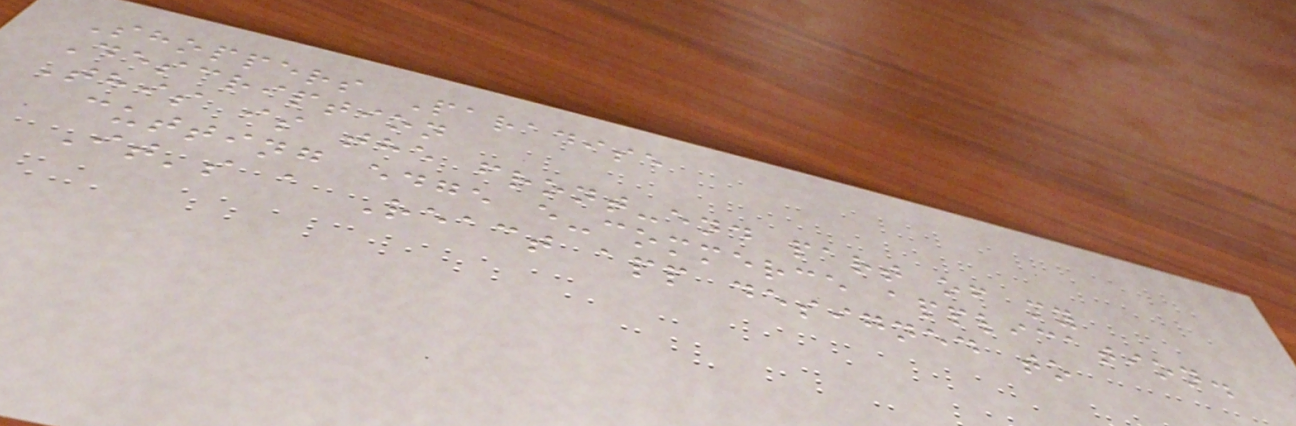Shoppers Paradise
Description
This is the front-end part of my
cutting edge e-commerce application.
It's a React app designed to
